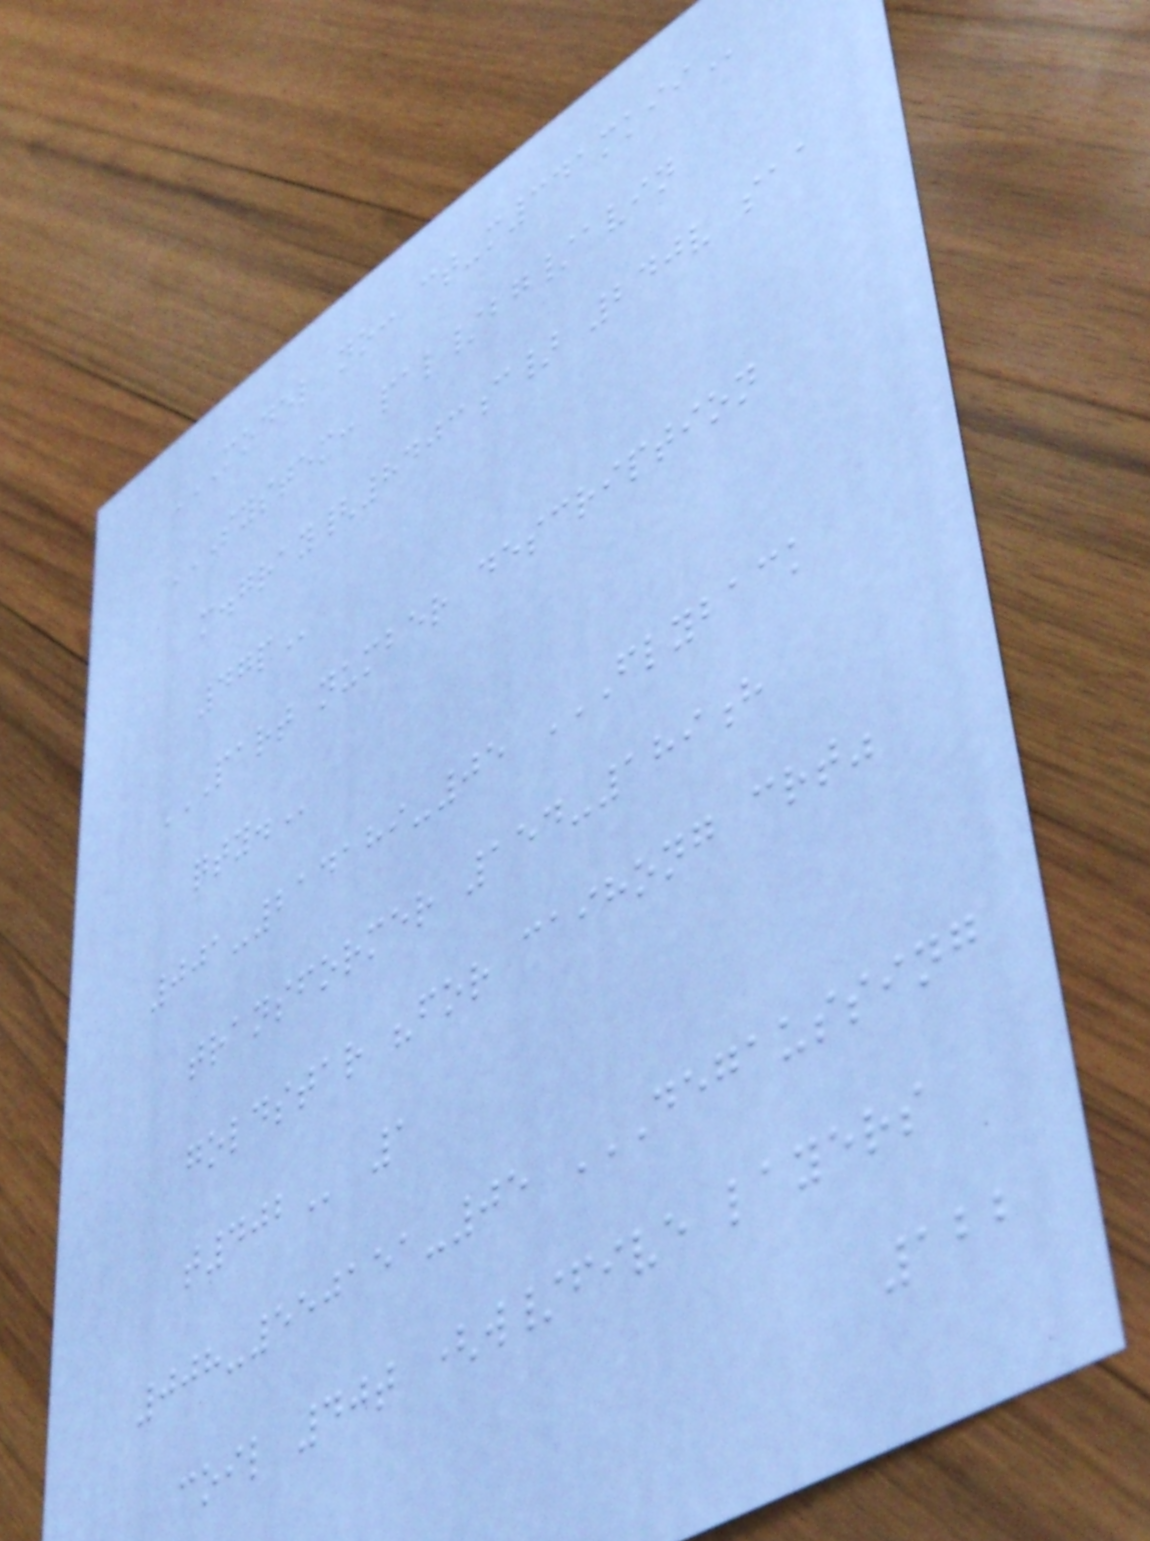MODEL NO: CT-M341MKII
SYSTEM: PAL/BG/AVIN
M.GRAY{8403C} 240V SAA
47P
PART NUMBER DESCRIPTION
QTY.
001-214189-05 FLYBACK
TRANSFORMER 154-189H
GOLDSTAR "FOR CAIHONG CRT"
T402 1
008-550151-05 DEGAUSSING
COIL 40T (W/FIVE LAYERS
122
